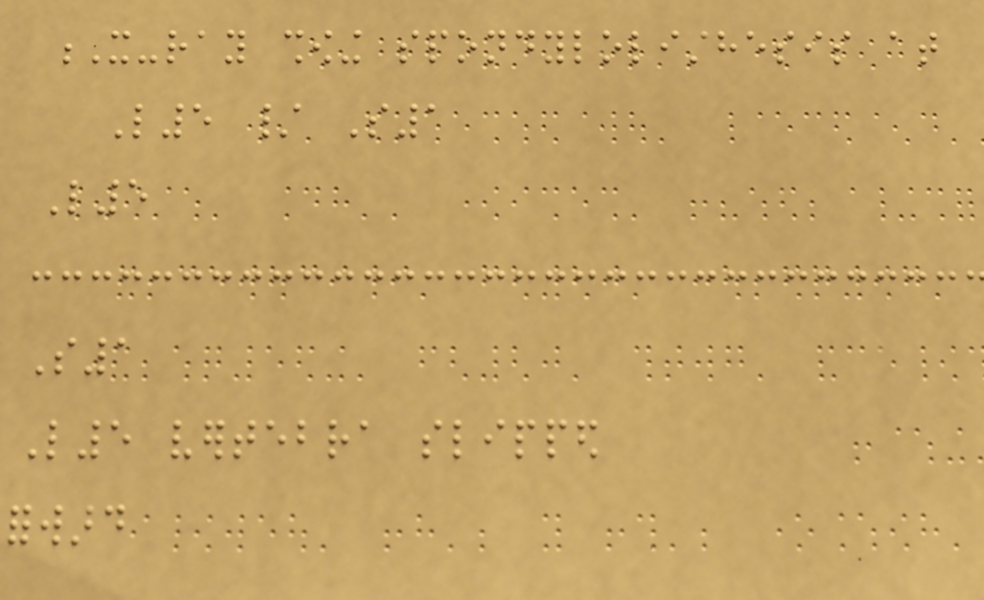X-ray showing spondylolisthesis at
L5 / S1
L5
S1
L5 vertebra slipped
forward
